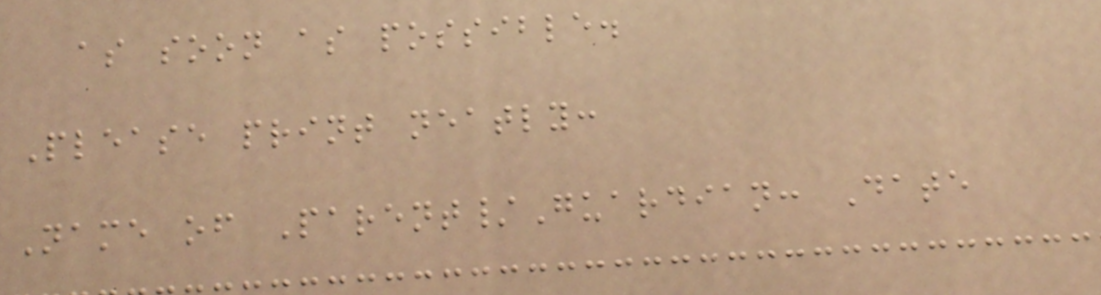as soon as possible.
Please print neatly:
Name of Parent/Guardian: Date
